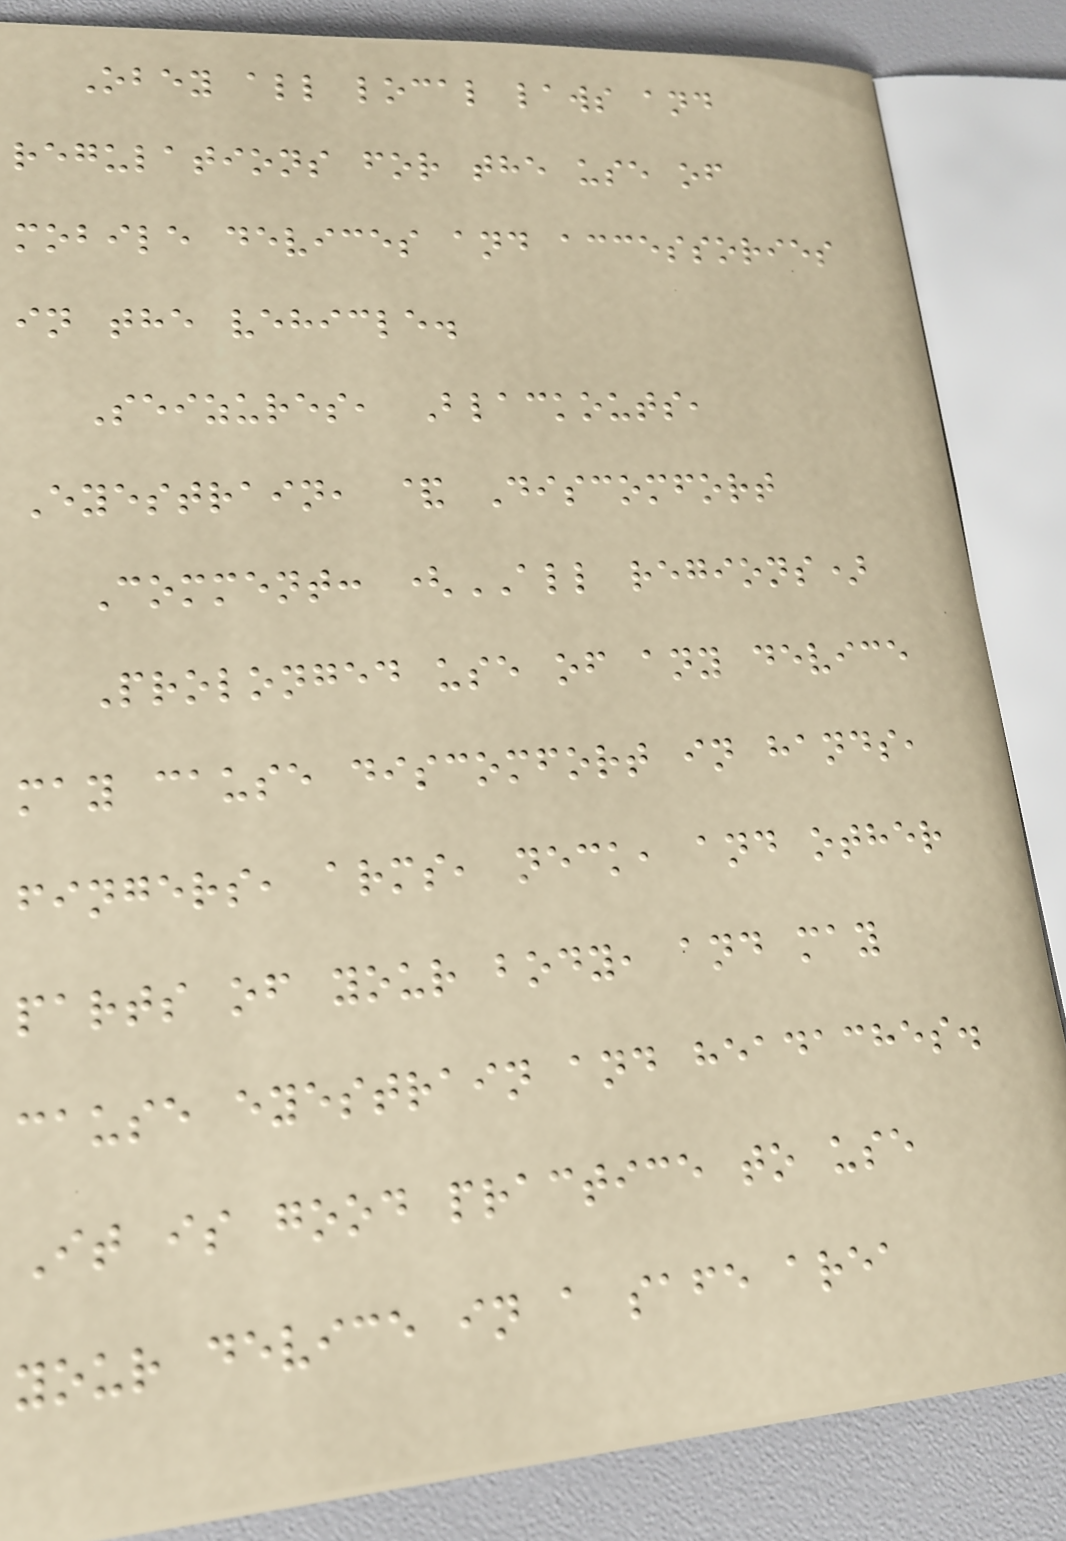Obey all local laws and
regulations for the use of
mobile devices and accessories
in the vehicle.
Seizures, Blackouts,
Eyestrain, & Discomfort
Comment: (ALL regions)
Prolonged use of any device
may cause discomfort in hands,
fingers, arms, neck, and other
parts of your body, and may
cause eyestrain and headaches.
It is good practice to use
your device in a safe area
